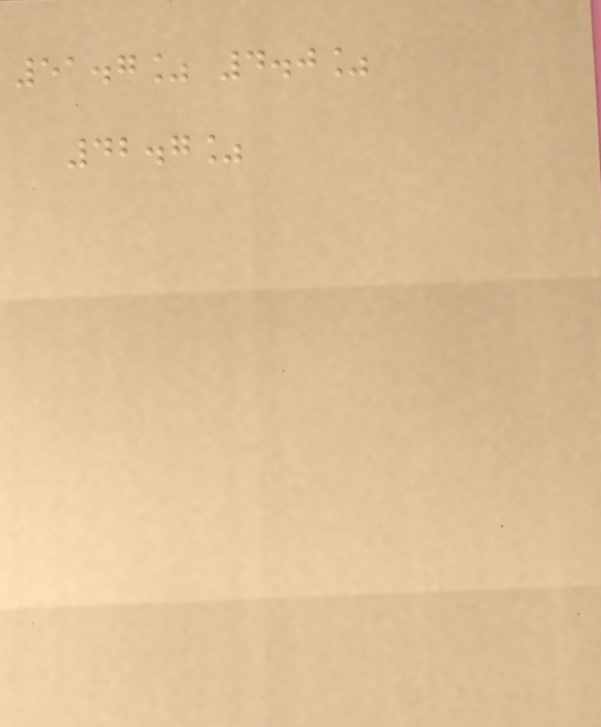51.7% 4.0%
42.7%
